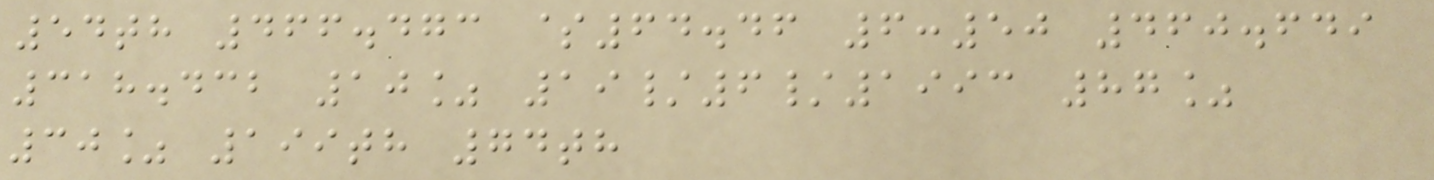54th 466.473 $64.46 6:50 460.649
318.432 10% 19/6/1993 87%
30% 199th 74th
